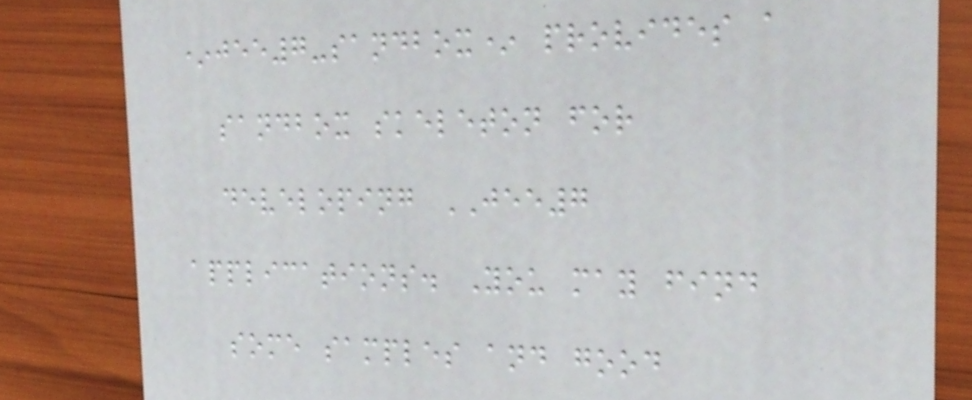*jee7-sandbox* provides a
sandbox skeleton for
developing JEE7
applications. You may find
some samples and good
